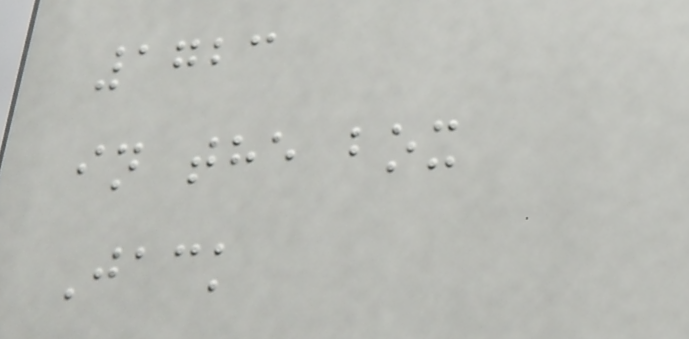1723
in the box
Jack
